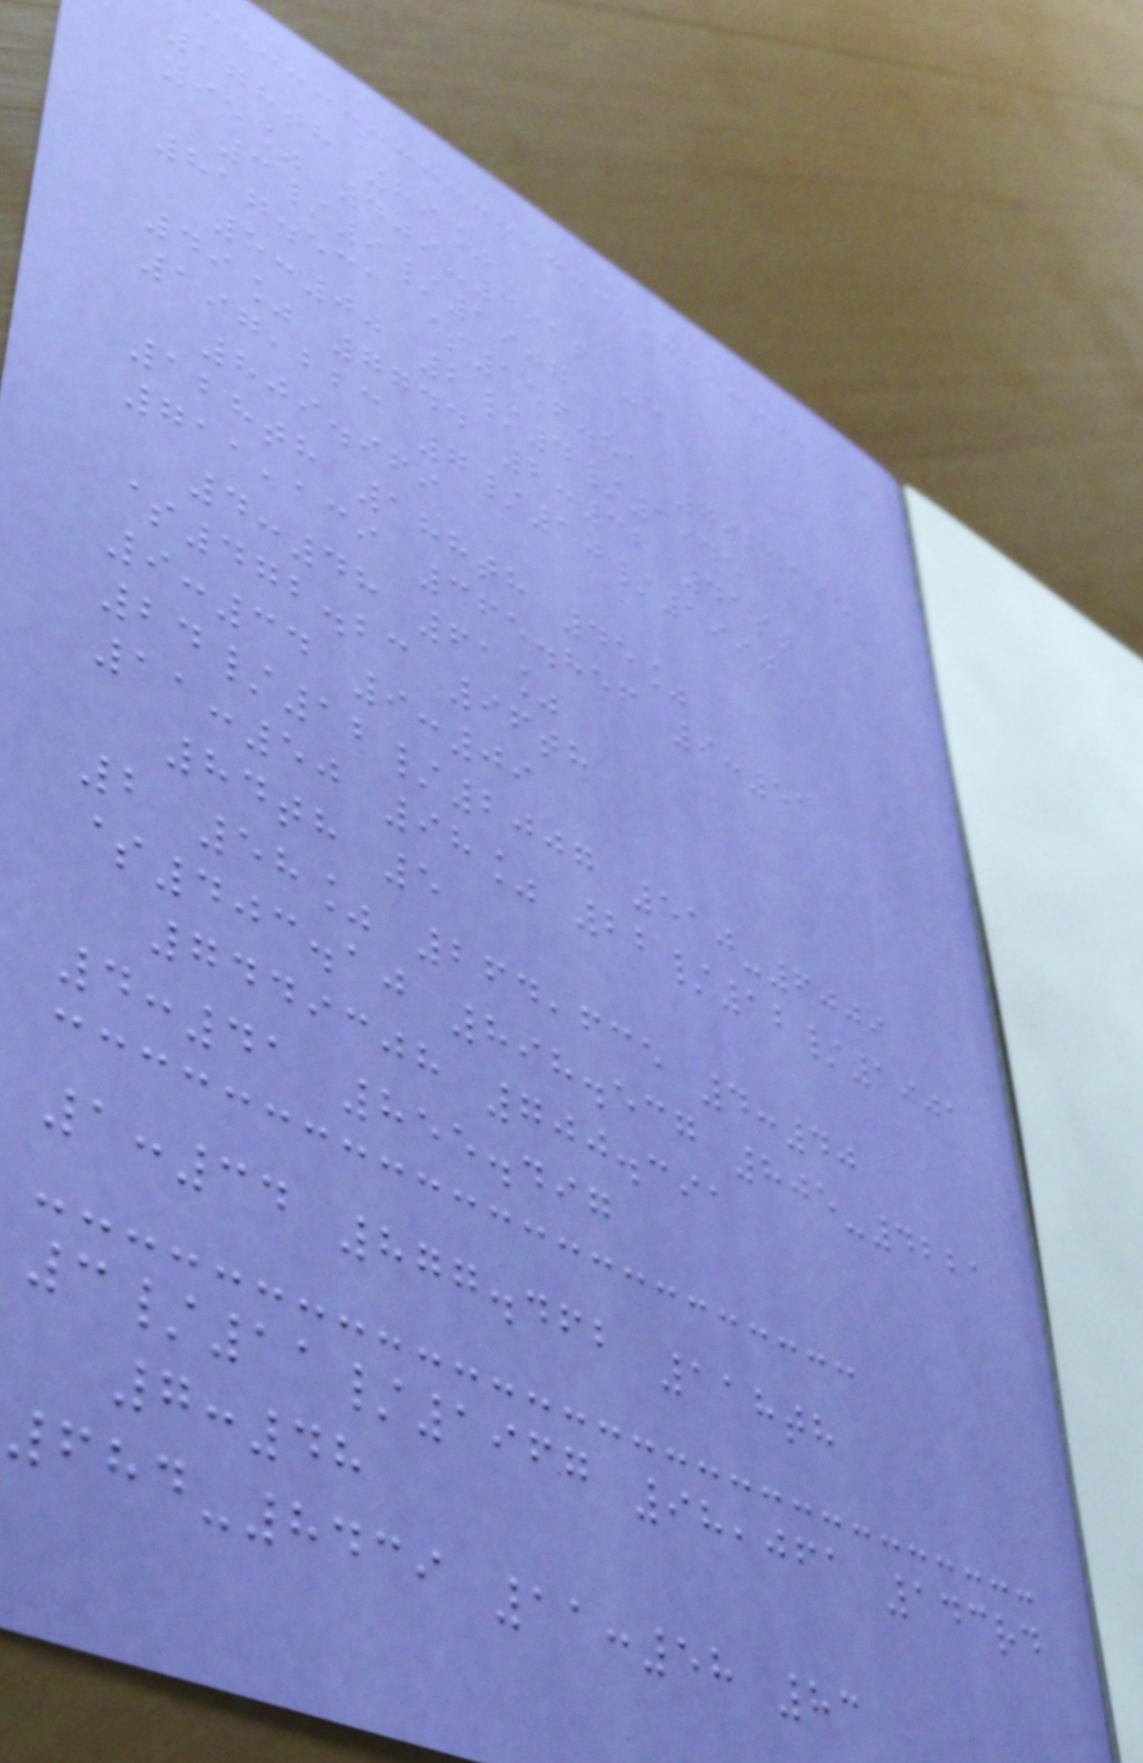178th 89%
95% 409-3916 5
3/9/1907
817.531 $156.81 7924195
5:00 2/4/1945
49% 7744 2:32 41st
197,223 7/10/1990
809.969
128th 188th 45%
711,139 365.856 9:51
4:48 61%
$472.23 96th
9:34 9:09
24/12/2007 510-6009
11:50 98% 22/12/1901
84th 5
2 58% 264,635 4:40
$403.10 898.537 805-4221
7449308 700.391
4:41 855.497
1:34 877.462 118th
3/11/1967 98,061 143rd
7:48
684-8439 11:58 83
